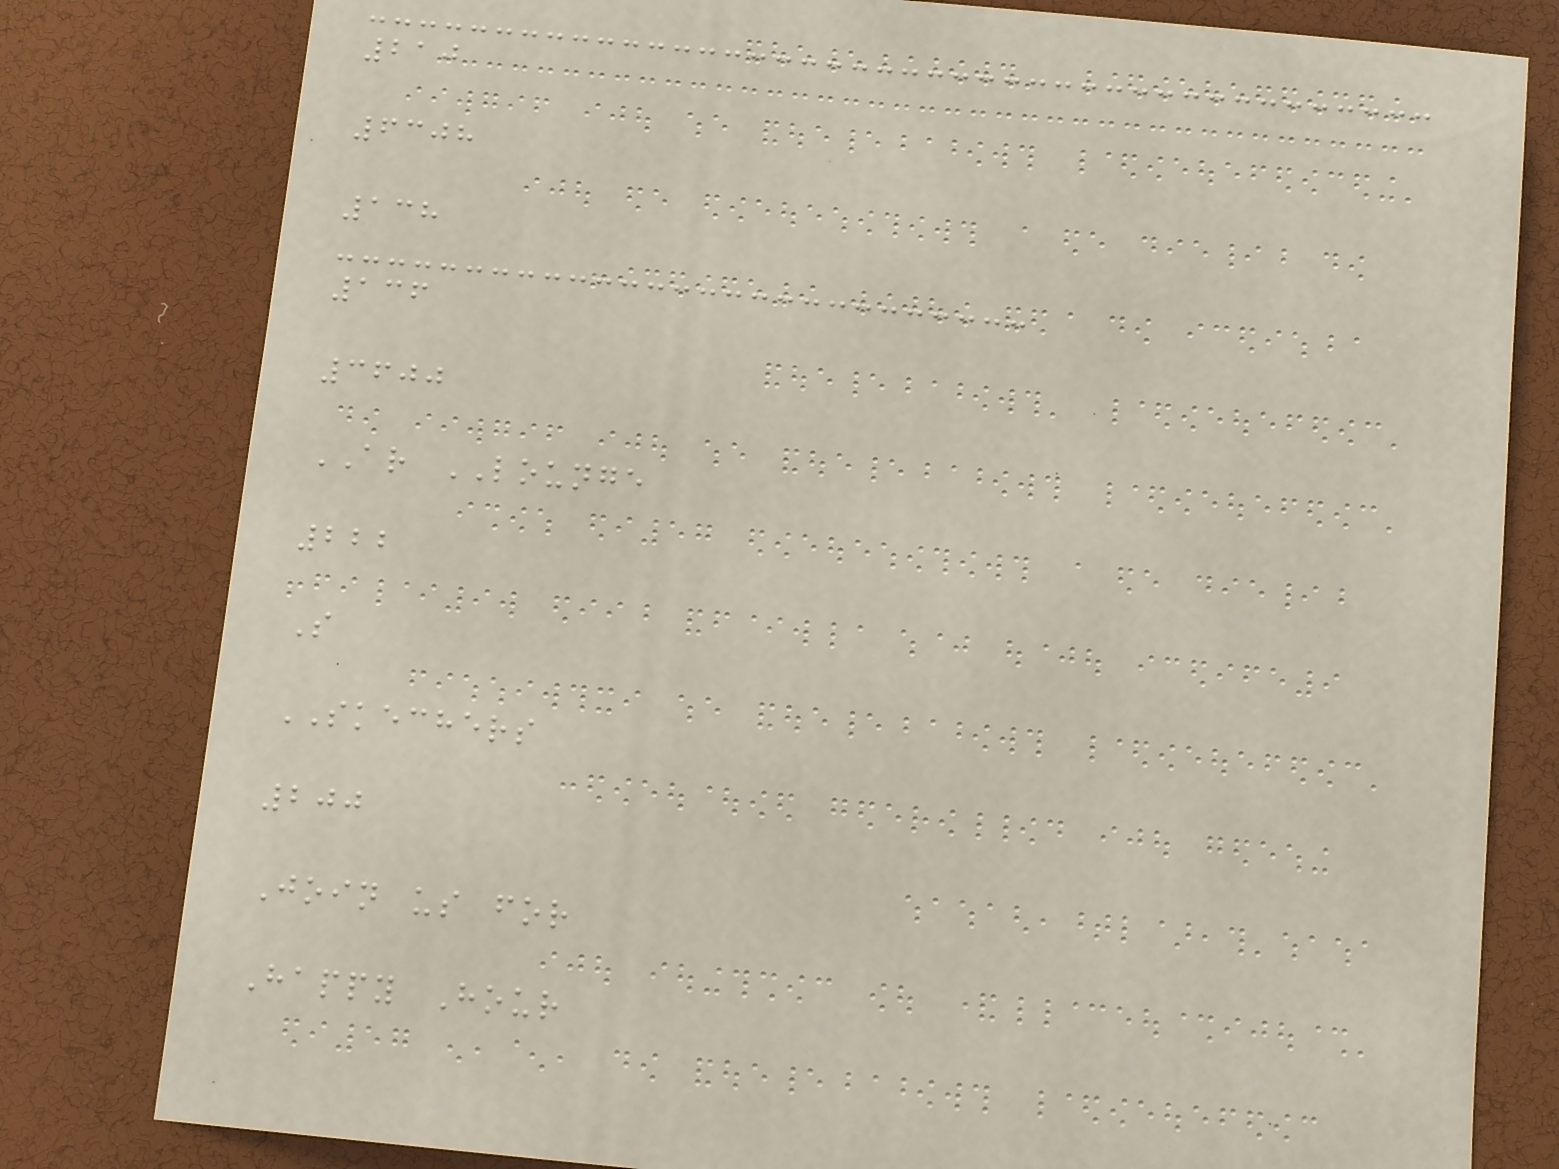210
6308
138
136
3600
AR LOUNGE
222
S
SKECHERS
200
Join us for
Happy Hour
